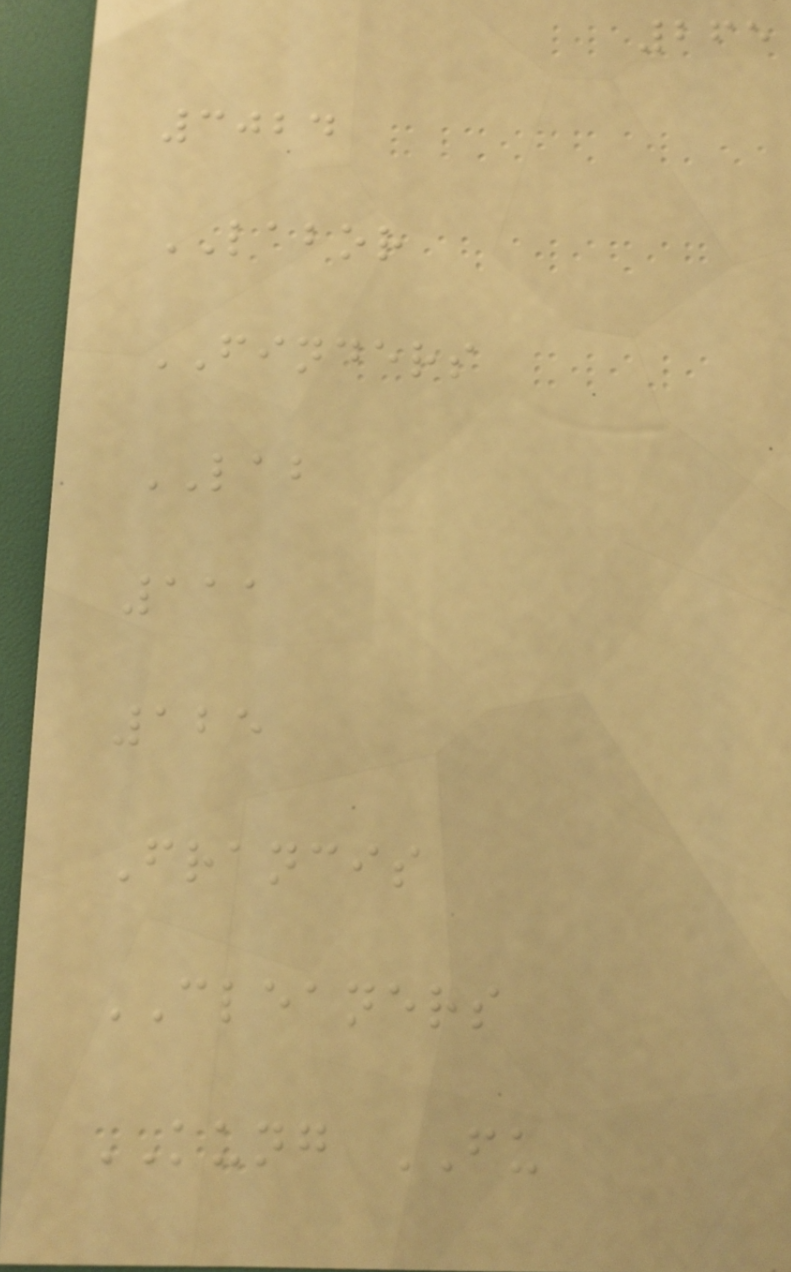265
3024
LABOR
FINDERS
LAB
111
125
Francis
CLEANERS
KUNG FU
